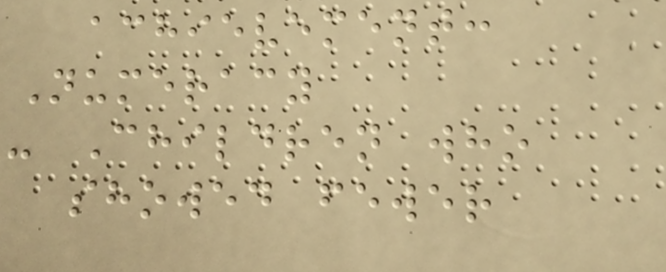achievement:
Numeracy
- Children who
showed fewer
